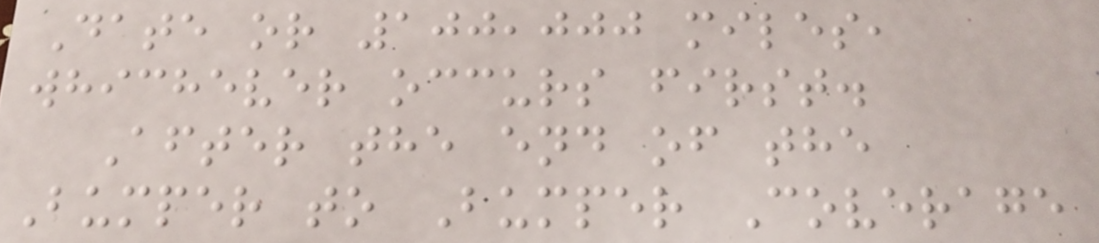Date or 100,000 miles,
whichever occurs first.
After the end of the
Bumper to Bumper Coverage
